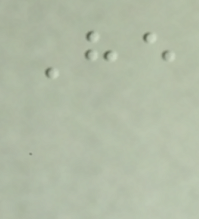He
